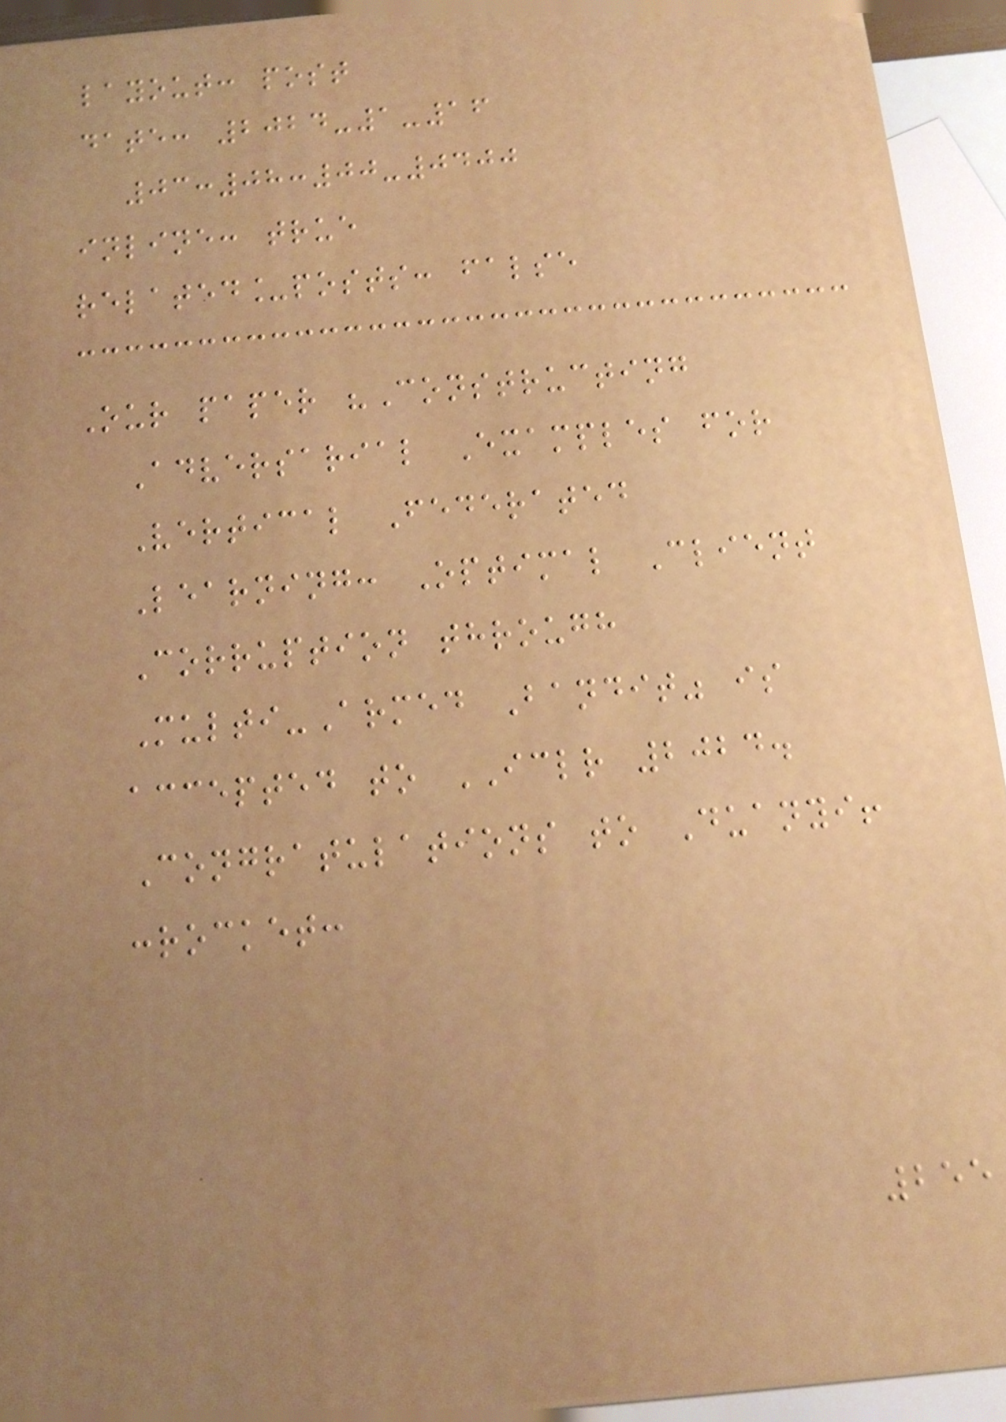layout: post
date: 2024-1-16
03:08:00-0400
inline: true
related_posts: false
Our paper "Constructing
Adversarial Examples for
Vertical Federated
Learning: Optimal Client
Corruption through
Multi-Armed Bandit" is
accepted to ICLR 2024.
Congratulations to Duanyi!
:rocket:
255
